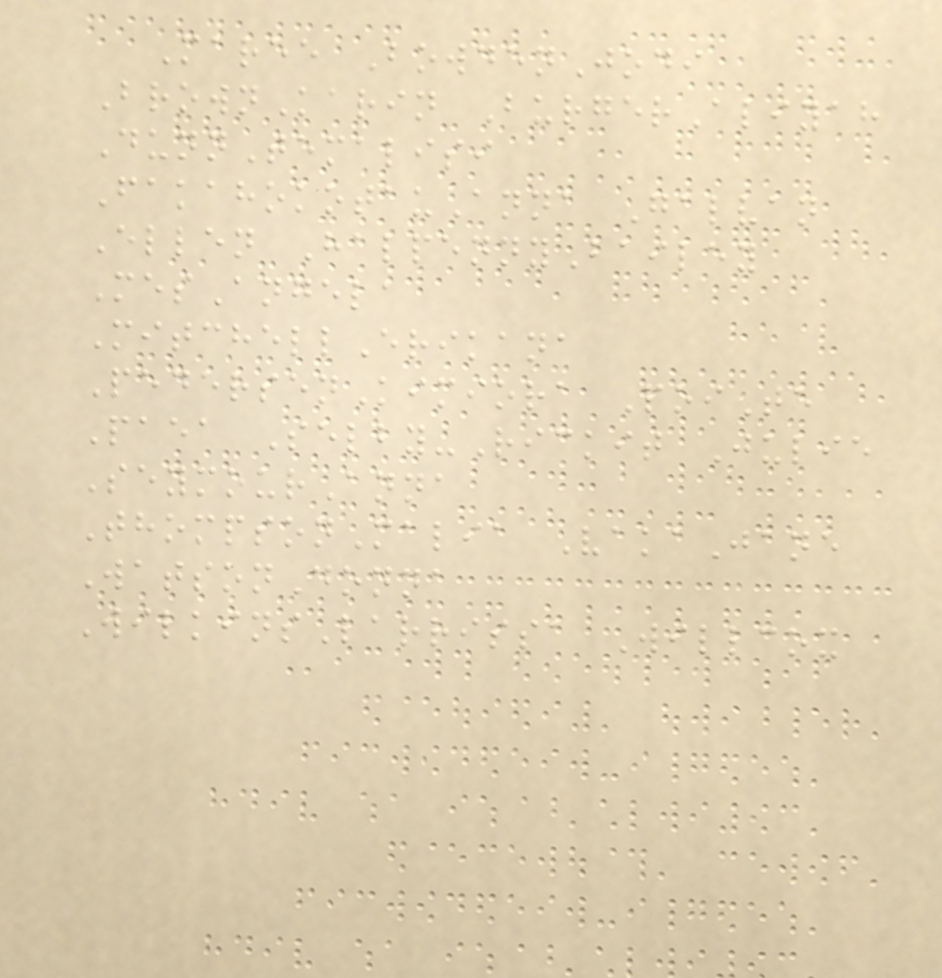Maree BowdenJodi
BrownKarin BurgerAliyah
DunnTemalisi
FakahokotauAnna Galvan
Ellen HalpennyBailey
MesAngela
MitchellErikana
PedersenKimiora PoiTe
Paea Selby-Rickit Julie
SeymourAnna
ThompsonMalia VakaJane
WatsonDonna
WilkinsLarrissa Willcox
